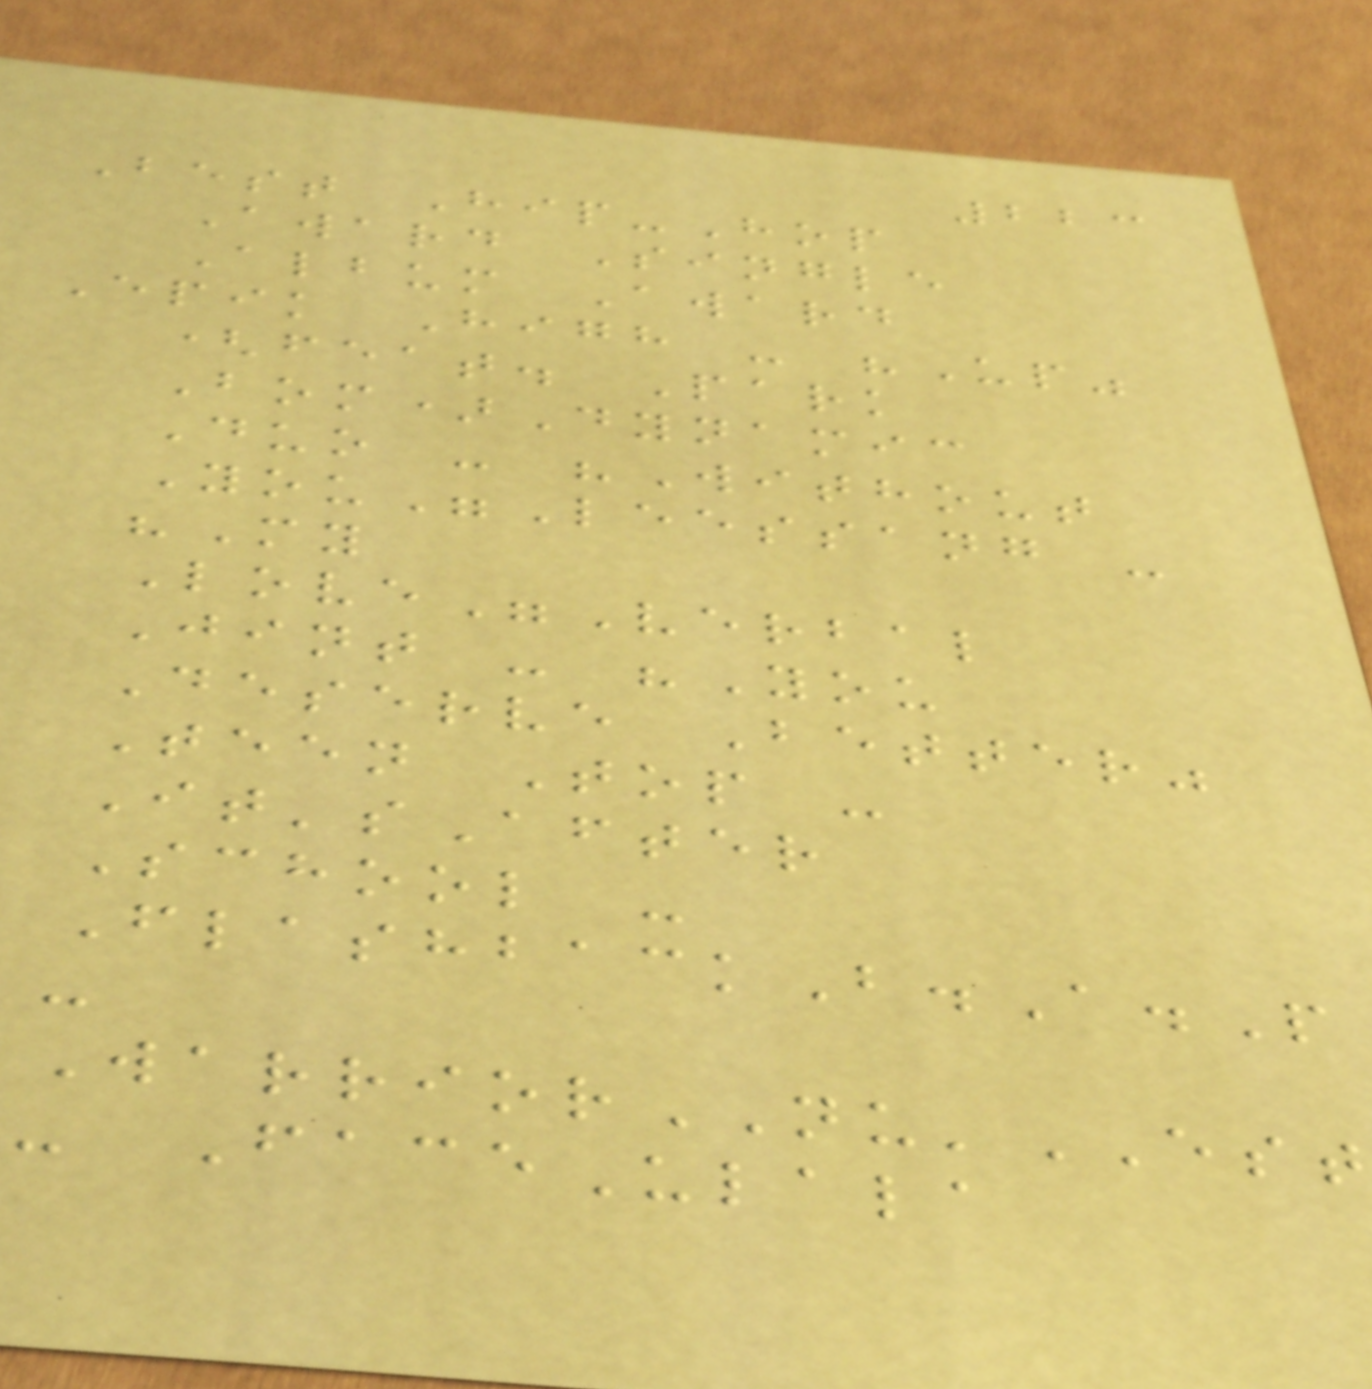223
Best Hip-Hop
Award Single
Album Award
Epik High - "Up"
(feat. Park
Bom)Dynamic
Duo - "Without
You"Leessang -
"My
Love"Verbal
Jint - "You
Deserve Better"
Teen Top -
It'sAfter
School -
FlashbackB.A.P
-
WarriorNU'EST
- FaceUlala
